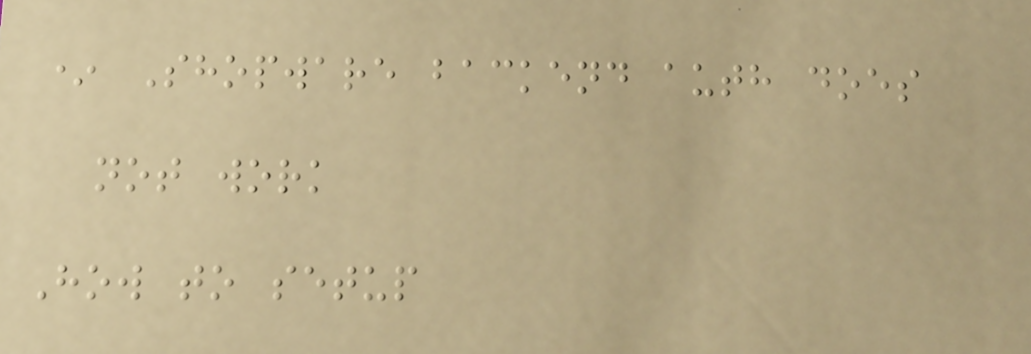* Shopware backend auth does
not work
How to setup
